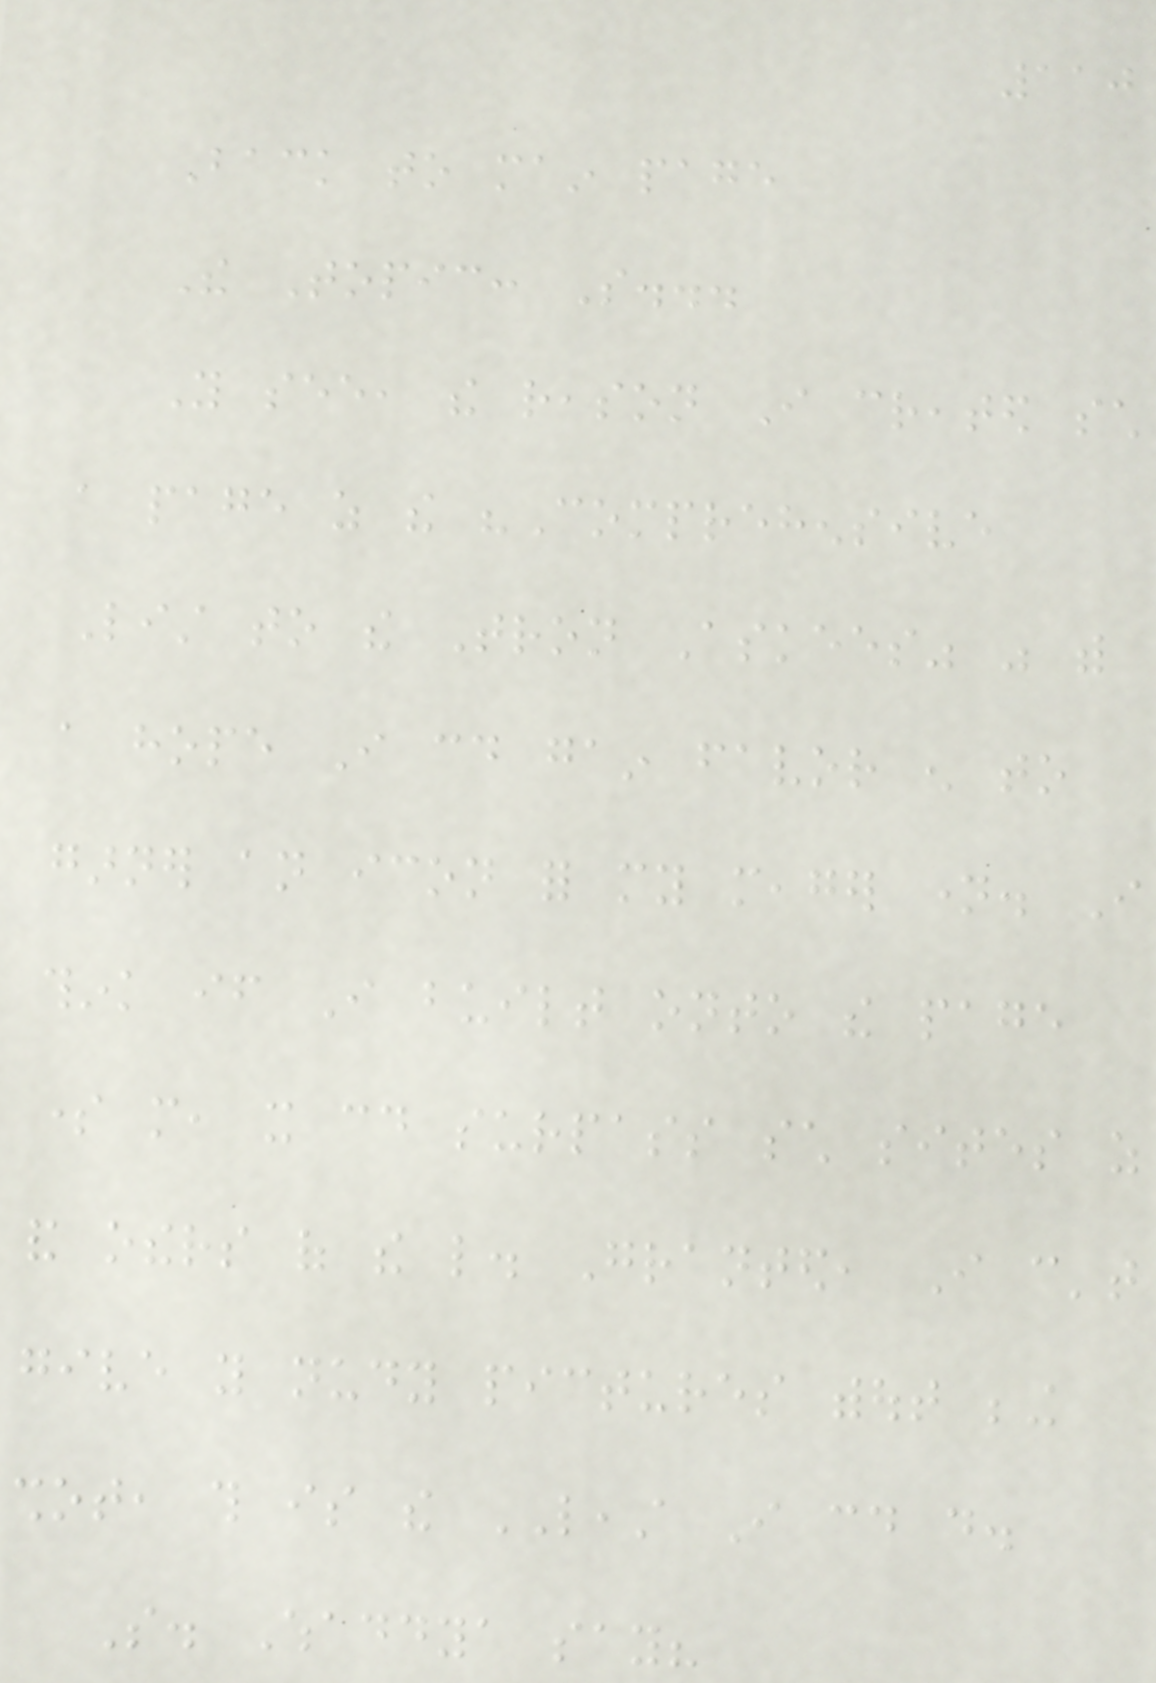110
Back to main page
The Topic: So...
You see, the reason I created such
a page as the "Comprehensive
List to the Tron Askees" was with
a hope I could gain favor enough to
garner an icon for my meager name. I
think if I built onto the page
some more, it could surpass such sites as
and others of the like. Granted, I can't
give you nudy pictures without being
shot, this is the LEAST I could do.
So. Whaddya say?
